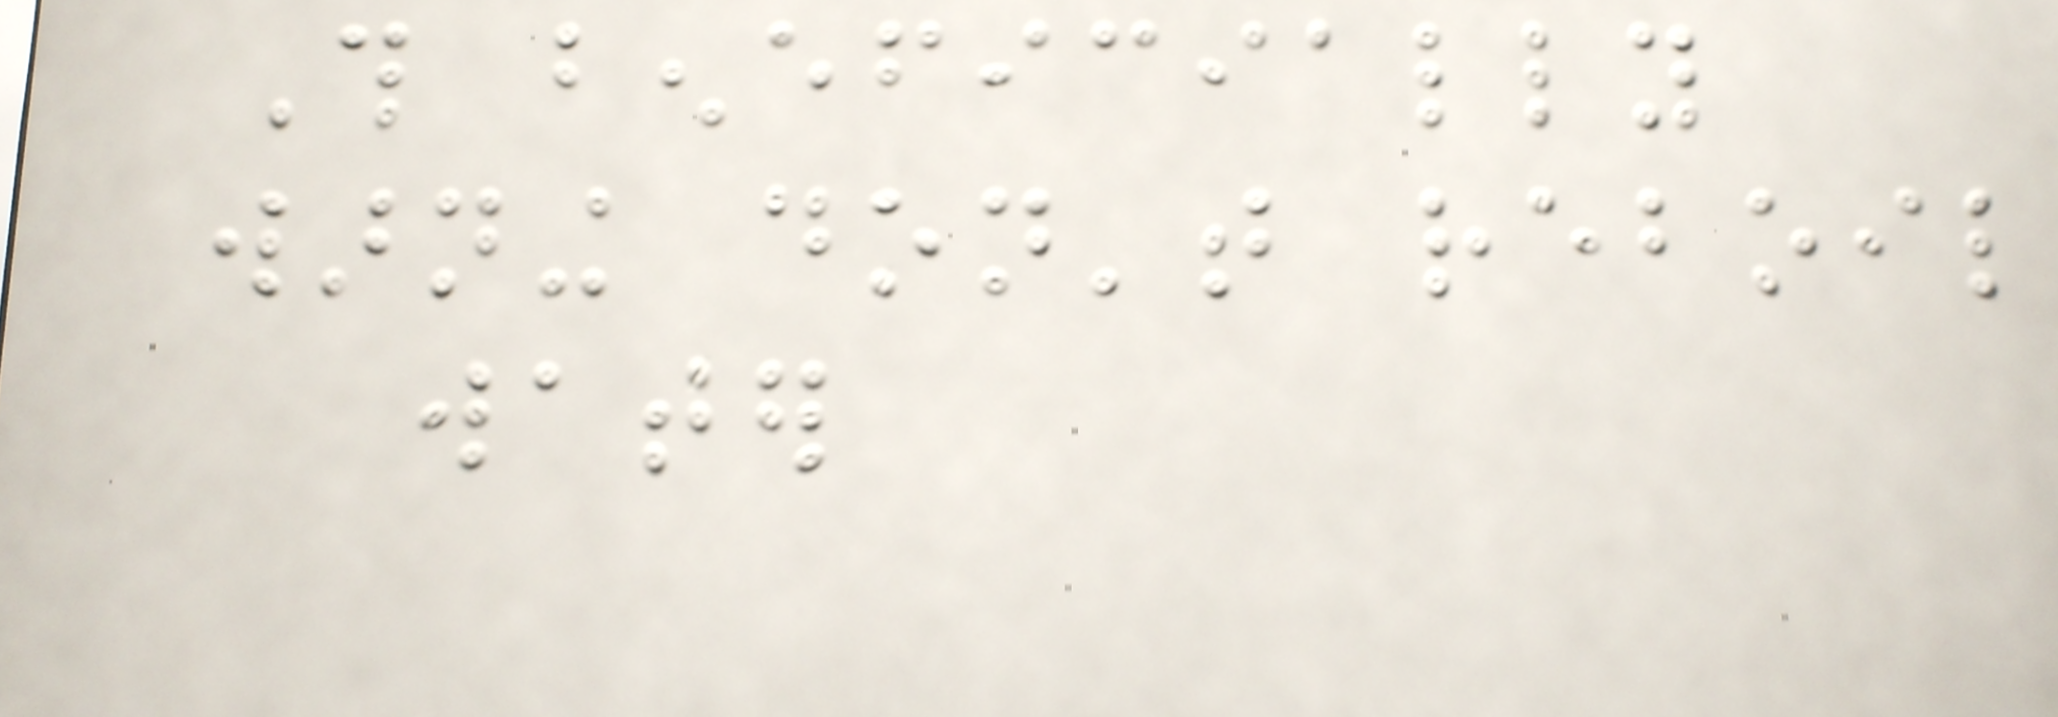This beneficially
warning don't reboil
water
